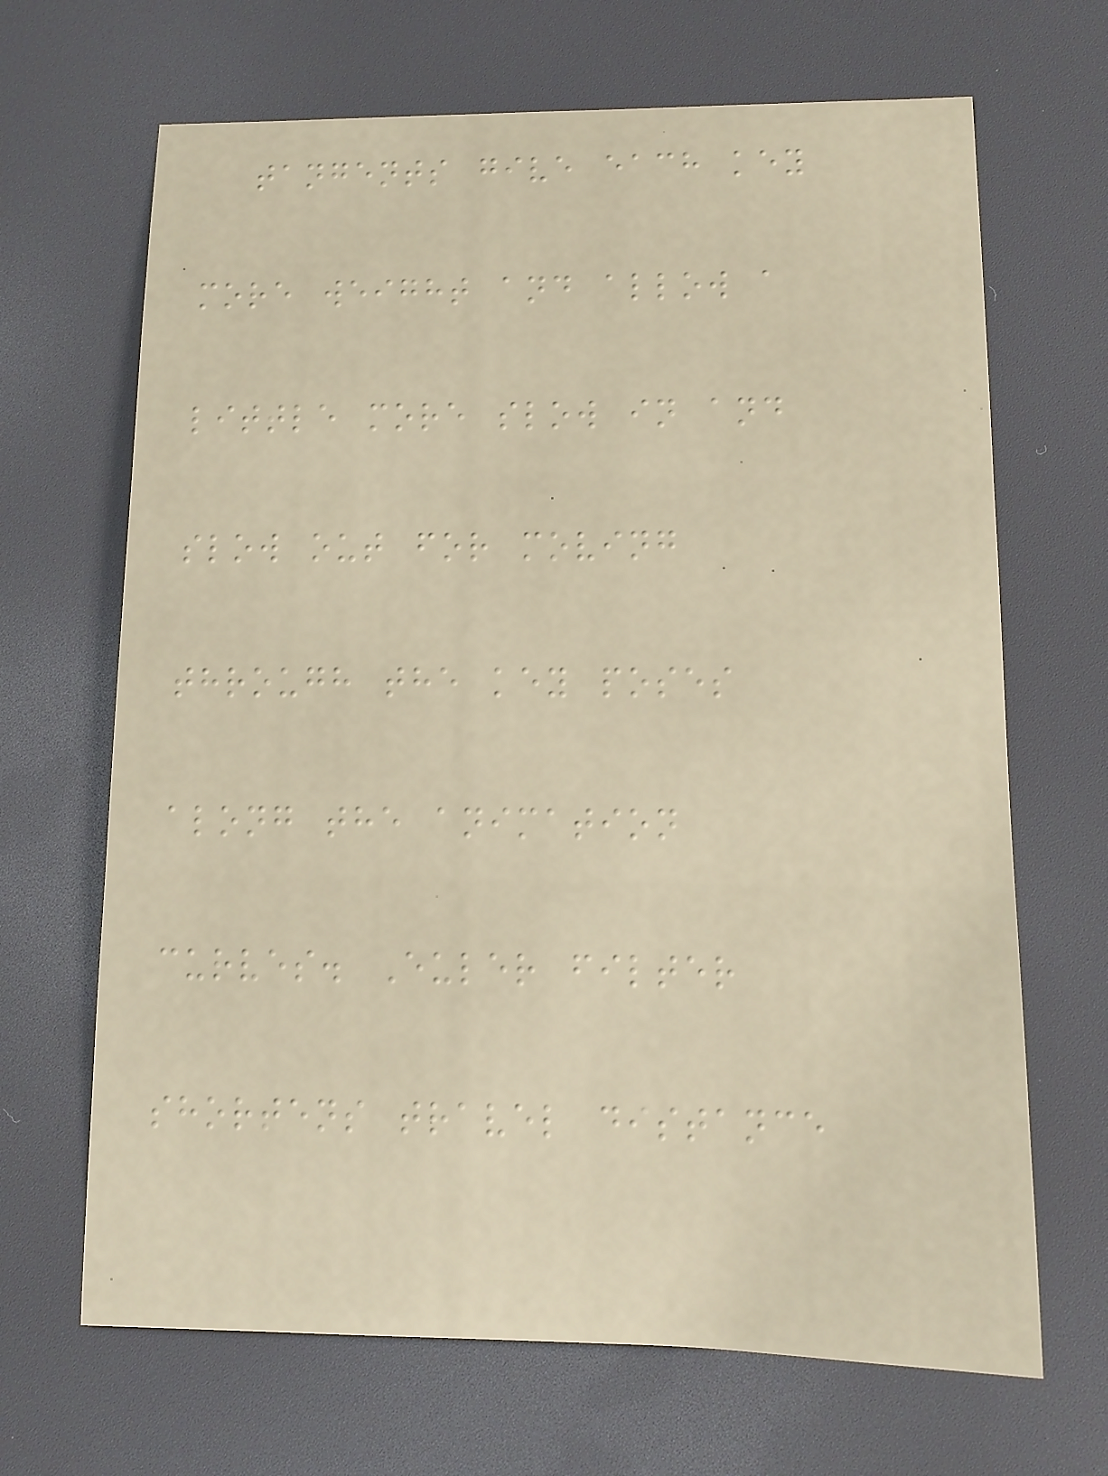tangents give each key
more weight and allow a
little more slow in and
slow out for moving
through the key poses
along the animation
curves. Euler filter
shortens travel distance
